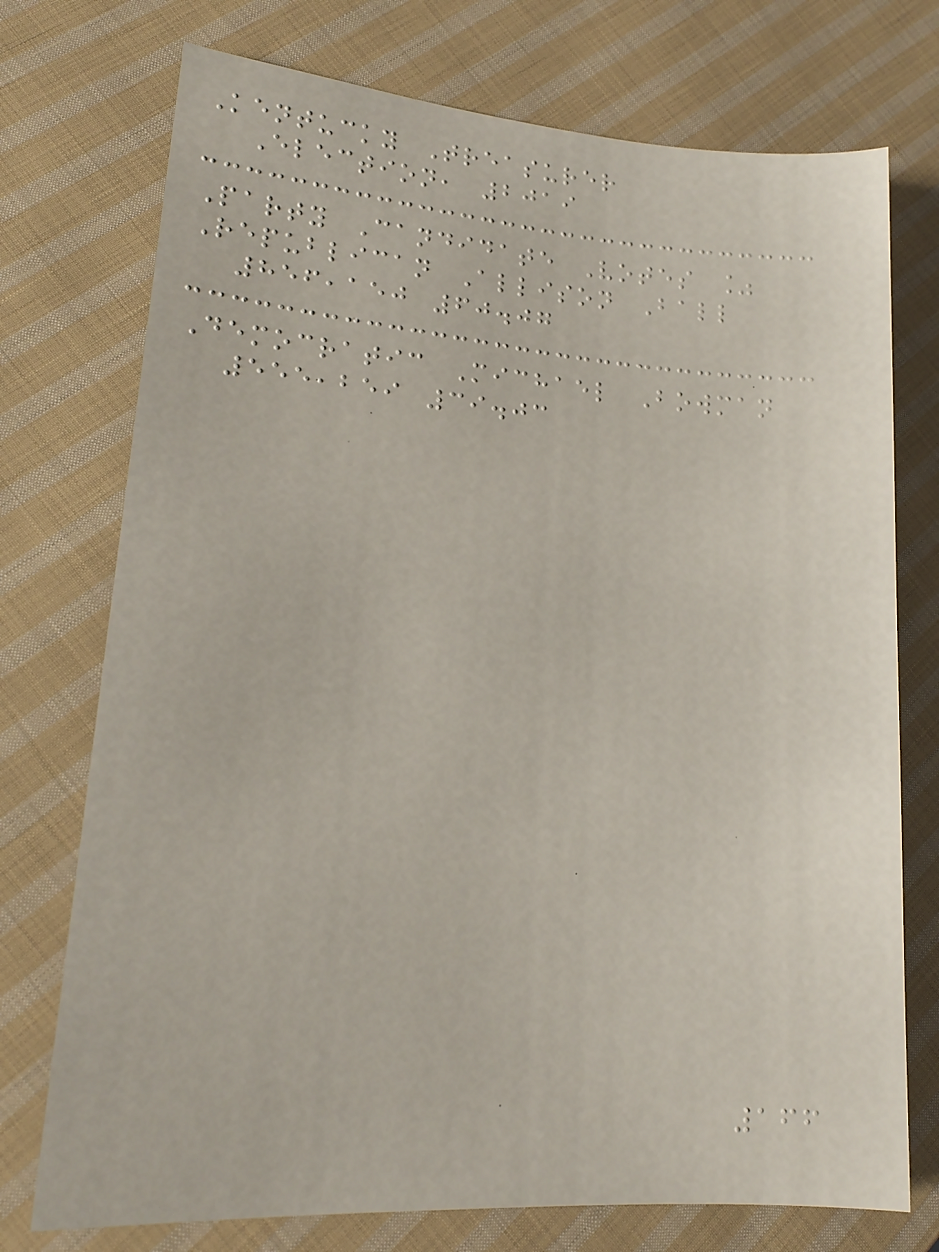Kentucky Treasurer
Election, 2019
Party Candidate Votes %
Republican Allison Ball
856,150 60.07
Democratic Michael Bowman
555,259 39.03
166
